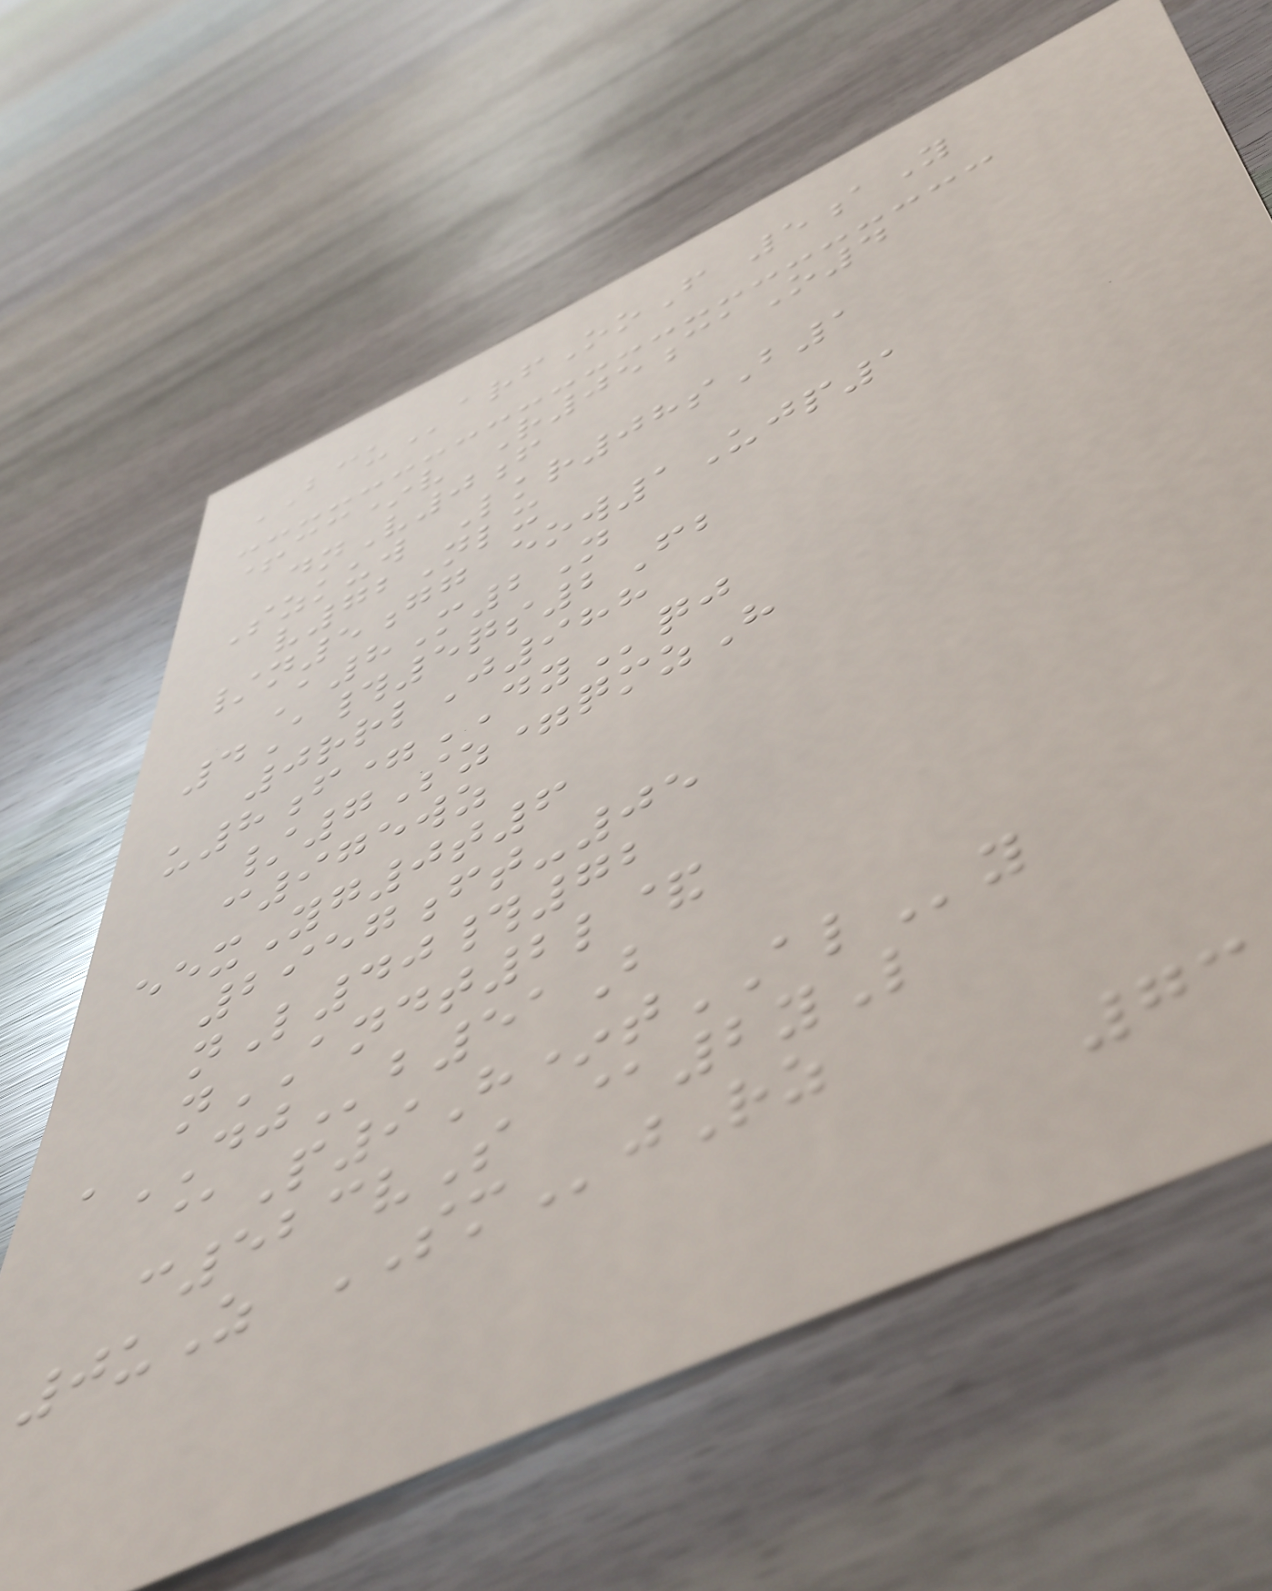BCUarfOoF 5aY
+cc*v R05caO4
dnV0f
Szkuw Lkr08sB1
v72Nlx
/n5gg eow1Ujp1
A8M2N
4A#5qs2Fb
0rrlJ988
u8f=DYqj
/7Sz=qmzH
c975wz
eexYg0t6
2957ft-05
nL40#72
nANDT2l&
aDJb51B
@P9H*tALy
c523vS @2yL
0uZ SMjRz
73
